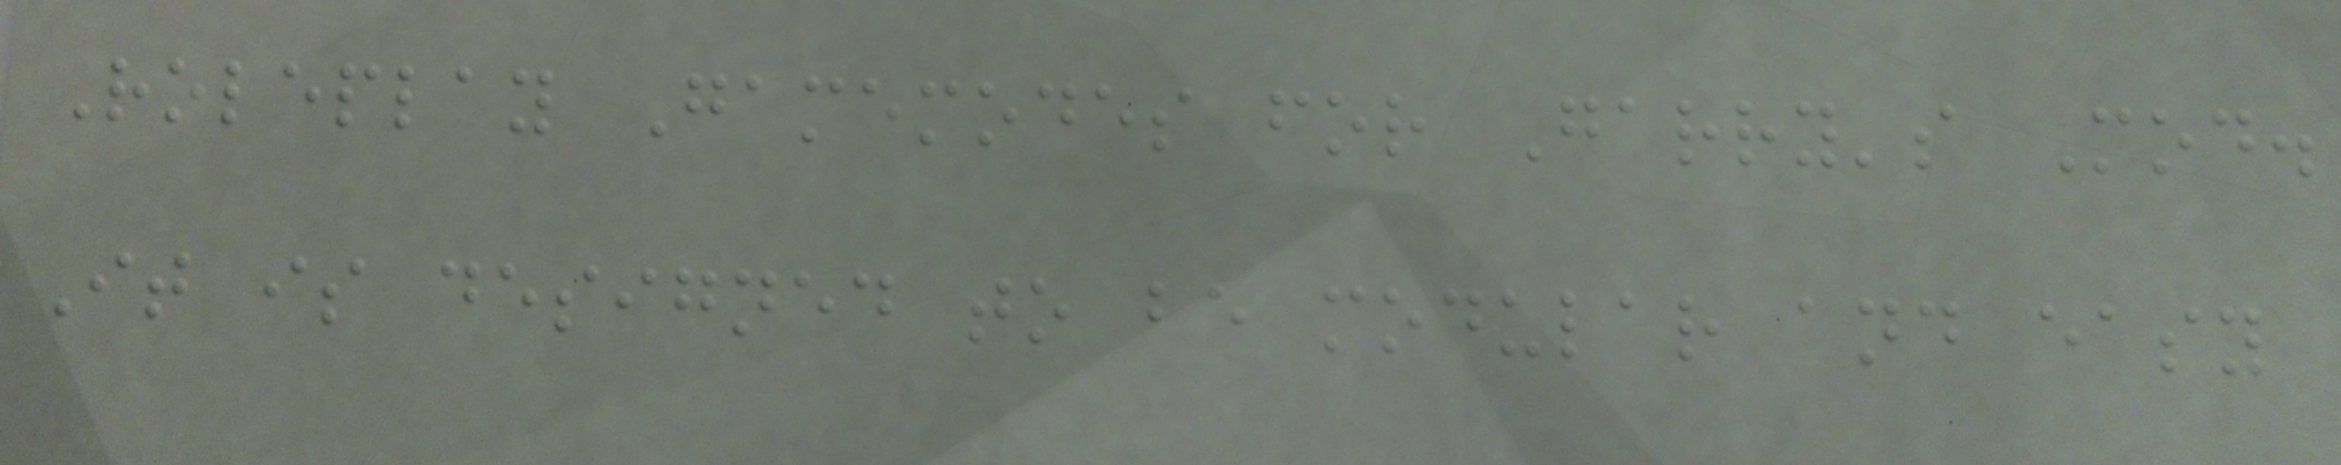Roleplay Gamemodes for Garry's Mod.
It is designed to be modular and easy
